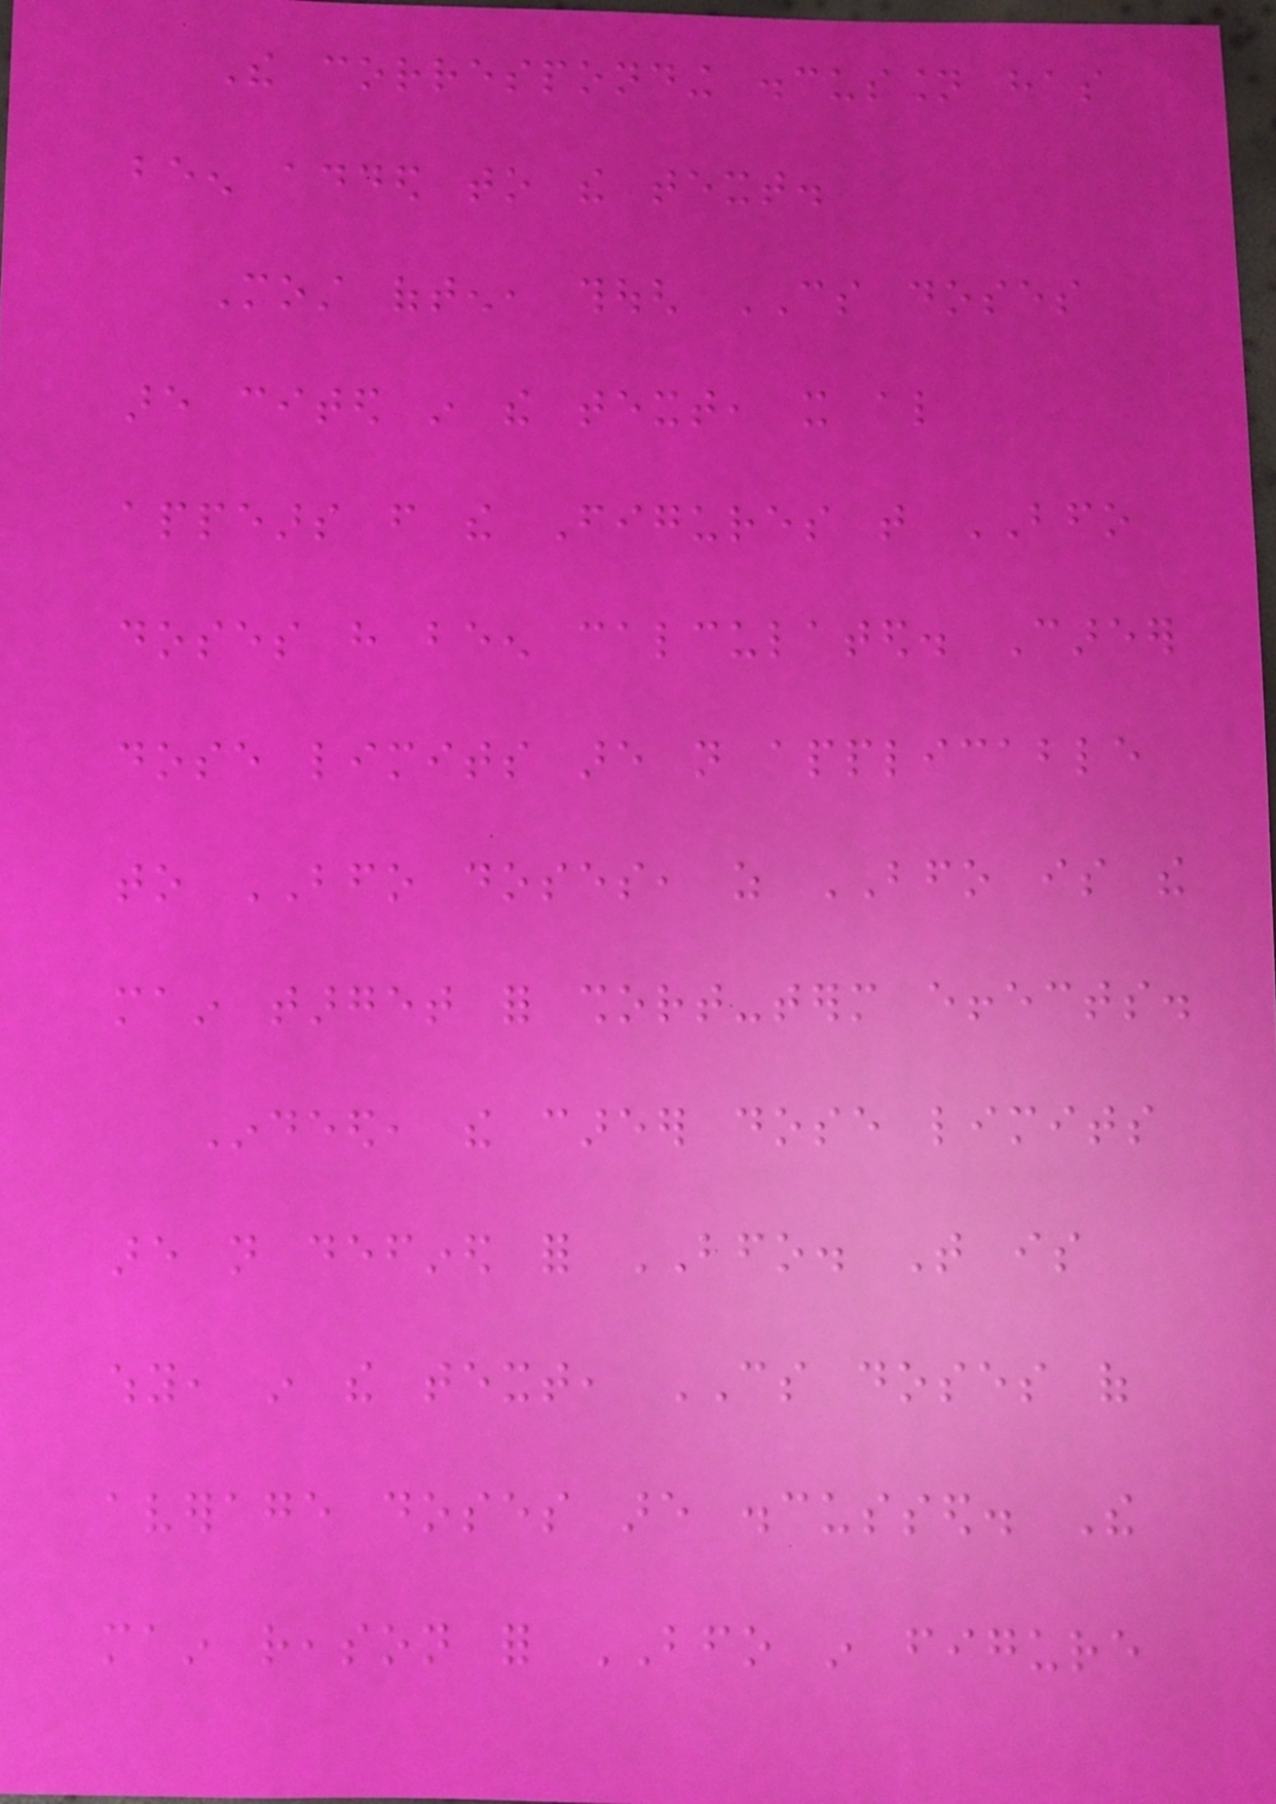The corresponding discussion has
been added to the text.
Most often, though CS doses
are cited in the text, it also
appears from the Figures that BFO
doses have been calculated. Career
dose limits are not applicable
to BFO doses, as BFO is the
main target for short-term effects.
Indeed, the career dose limits
are not defined for BFO. That is
why, in the text, CS doses of
average doses are discussed. The
main reason for BFO in figure
